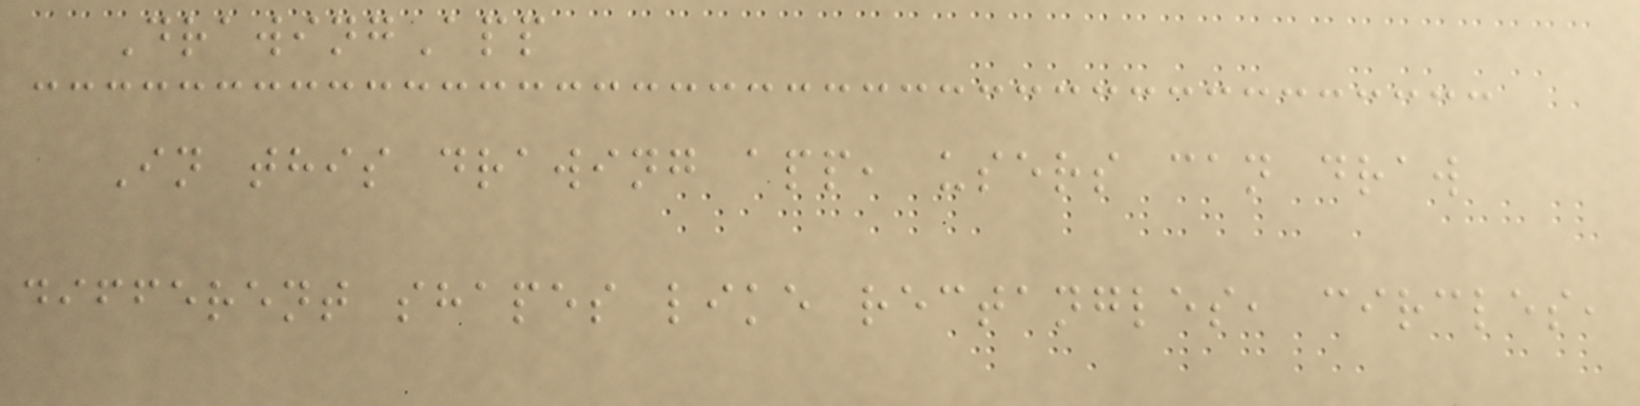DrawingApp
In this drawing app, users can draw
different shapes like rectangles, circles,
